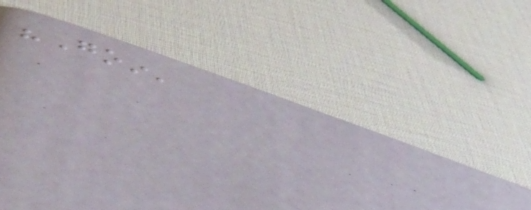"Goin'
